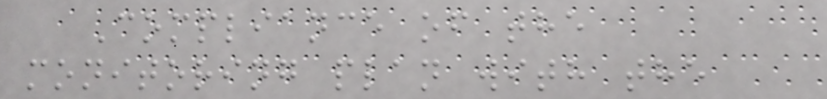Compliance of the
monitoring plan with the
